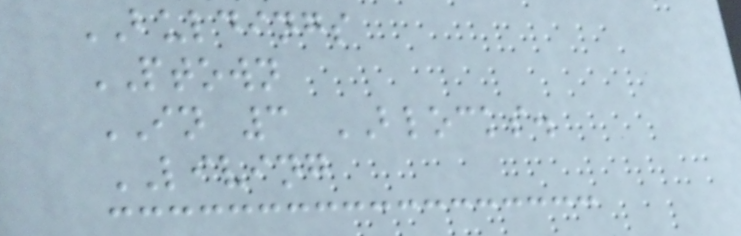BULDINGS
PTOWN
IN 3 BLOCKS.
LIVING
